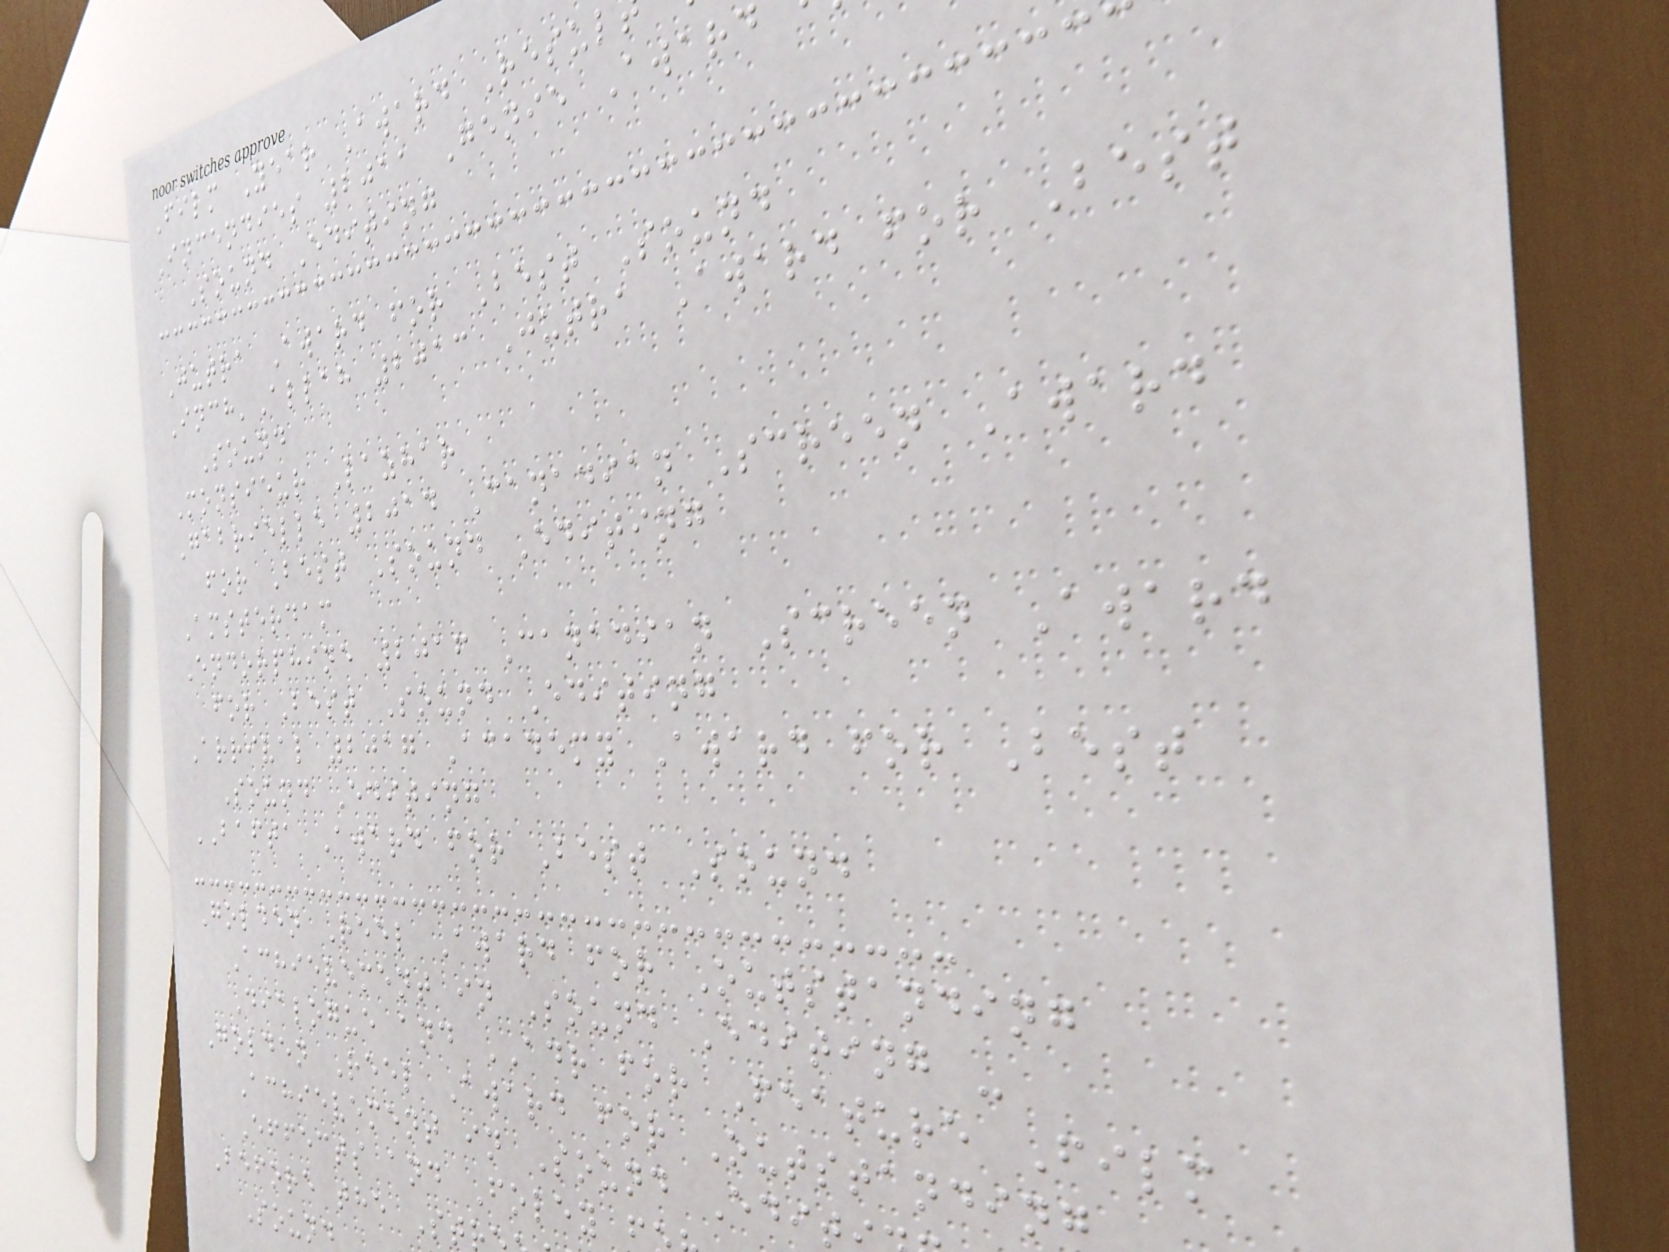Film Year Award Resul
Incendies 2011 Genie Award
Sound Editing
Jutra Award for Best Sound
Inch'Allah 2013 Jutra Award for Best
Sound
Monsieur Lazhar
Gabrielle 2014 Canadian Screen Award
for Best Sound Editing
Amsterdam
Endorphine 2016 Canadian Screen Award
for Best Sound Editing
Arrival 2017 Academy Award for Best
Sound Editing
BAFTA Award for Best Sound
Golden Reel Award for Outstanding
Achievement in Sound Editing -
Dialogue and ADR for Feature Film
Golden Reel Award for Outstanding
Achievement in Sound Edit
Effects and Foley
Before the St
Sound
